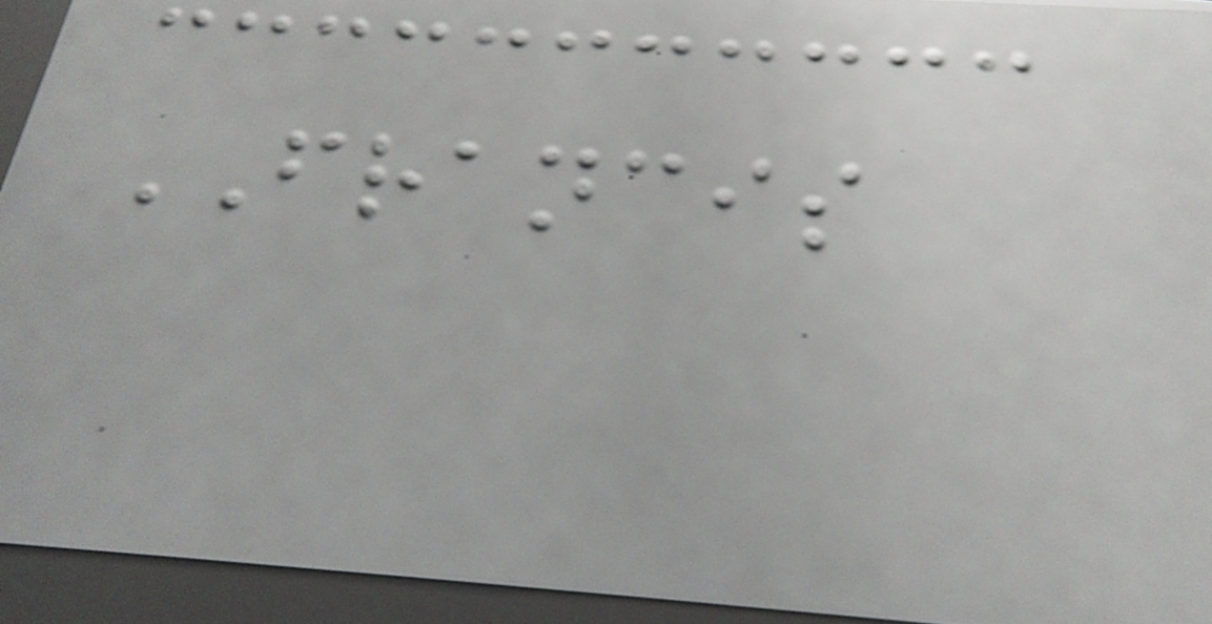FRANCIS
